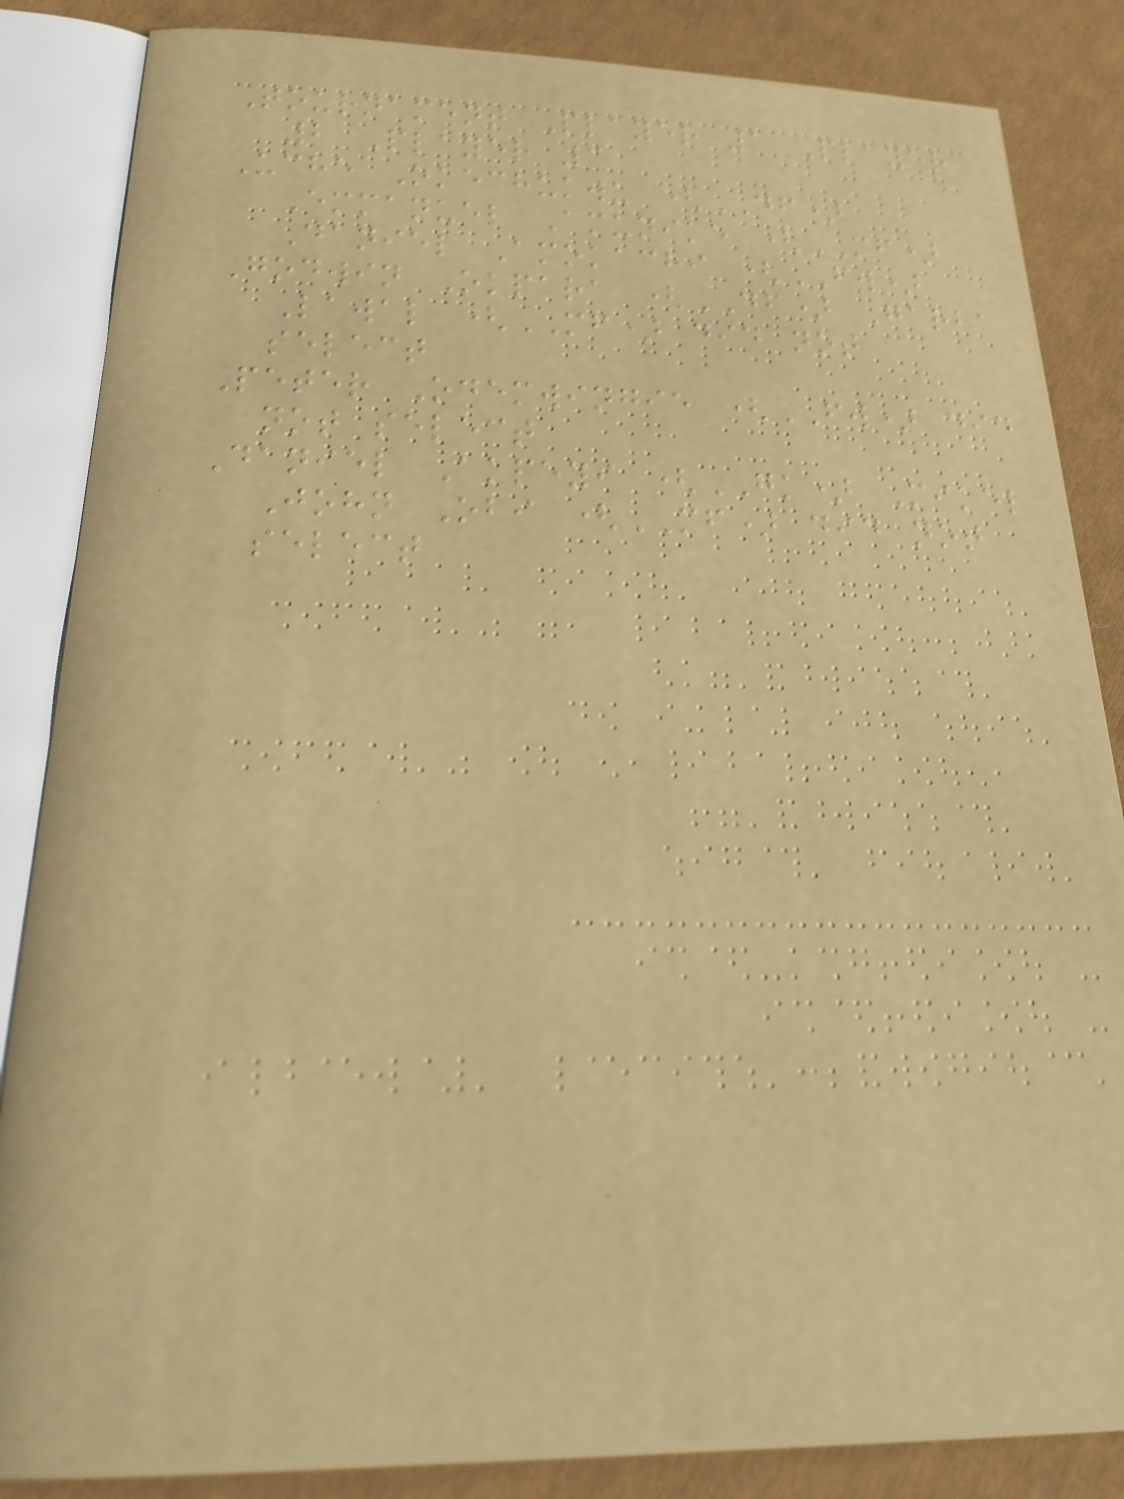Tournament Player 1 Player
2 Player 3
Uche Okechukwu (DF)
Emmanuel Amunike (MF)
Daniel Amokachi (FW)
Godwin Okpara (DF) Garba
Lawal (MF) did not
select
Peter Odemwingie (FW) did
not select
Daniel Akpeyi (GK) Mikel
John Obi (MF) did not
select
